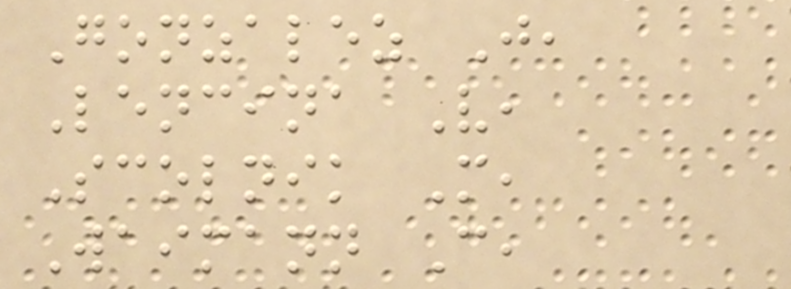Gonzalez J,
Lencina V,
Scolnik M,
Waimann C,
